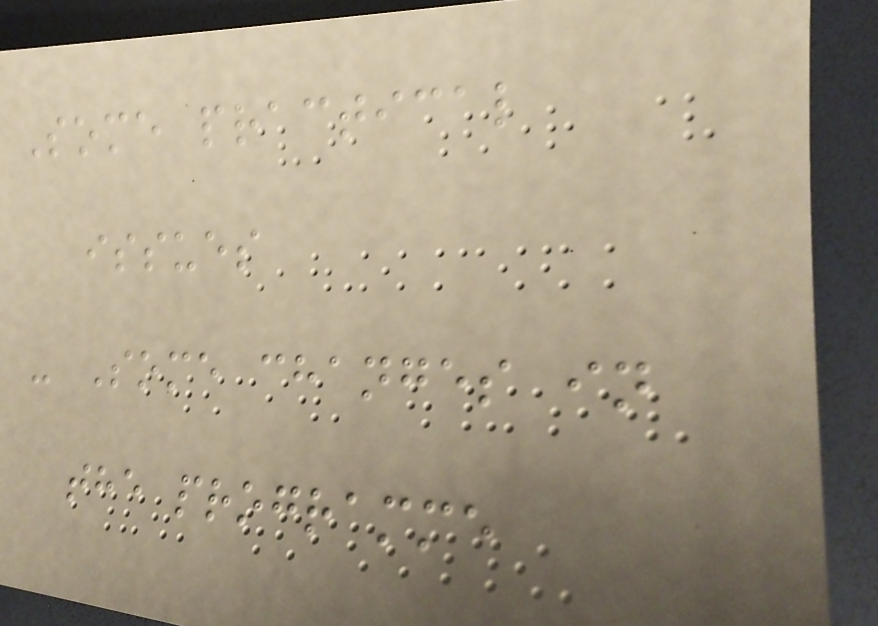Some practical
issues
- Some changes in
the programme
